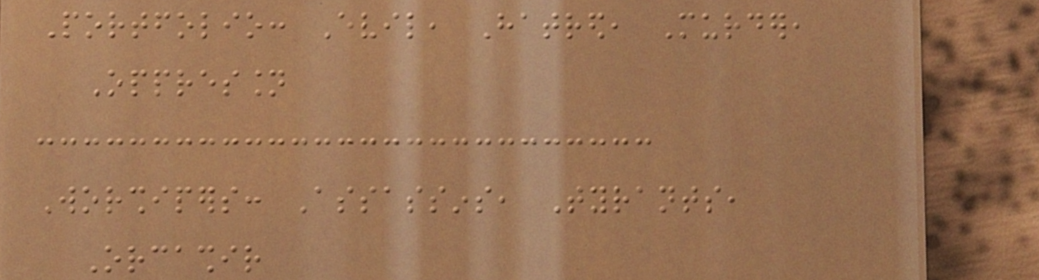Portfolio: Evil, Hatred, Murder,
Oppression
Worshipers: Assassins, Tyrants,
Orcashir
